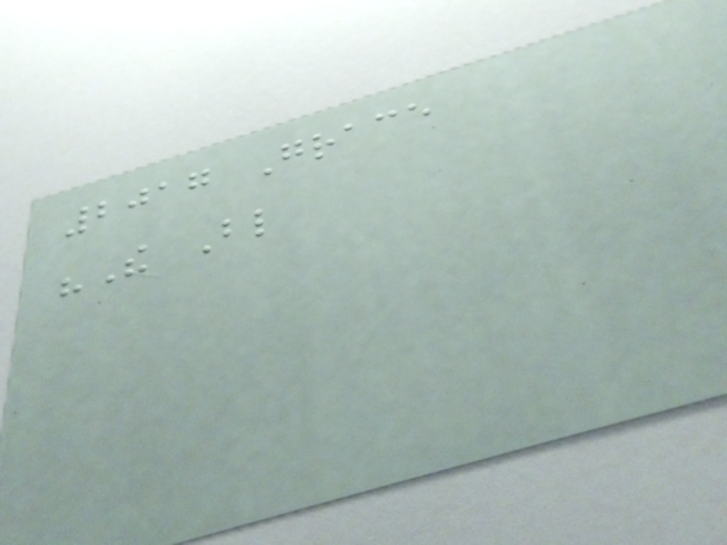2017 Grace
"The Blind
